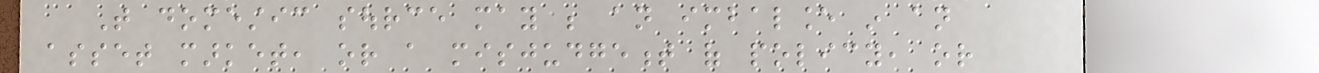That domestic source may be an imbalance in an
asset market, or a misjudgement of policy, or
